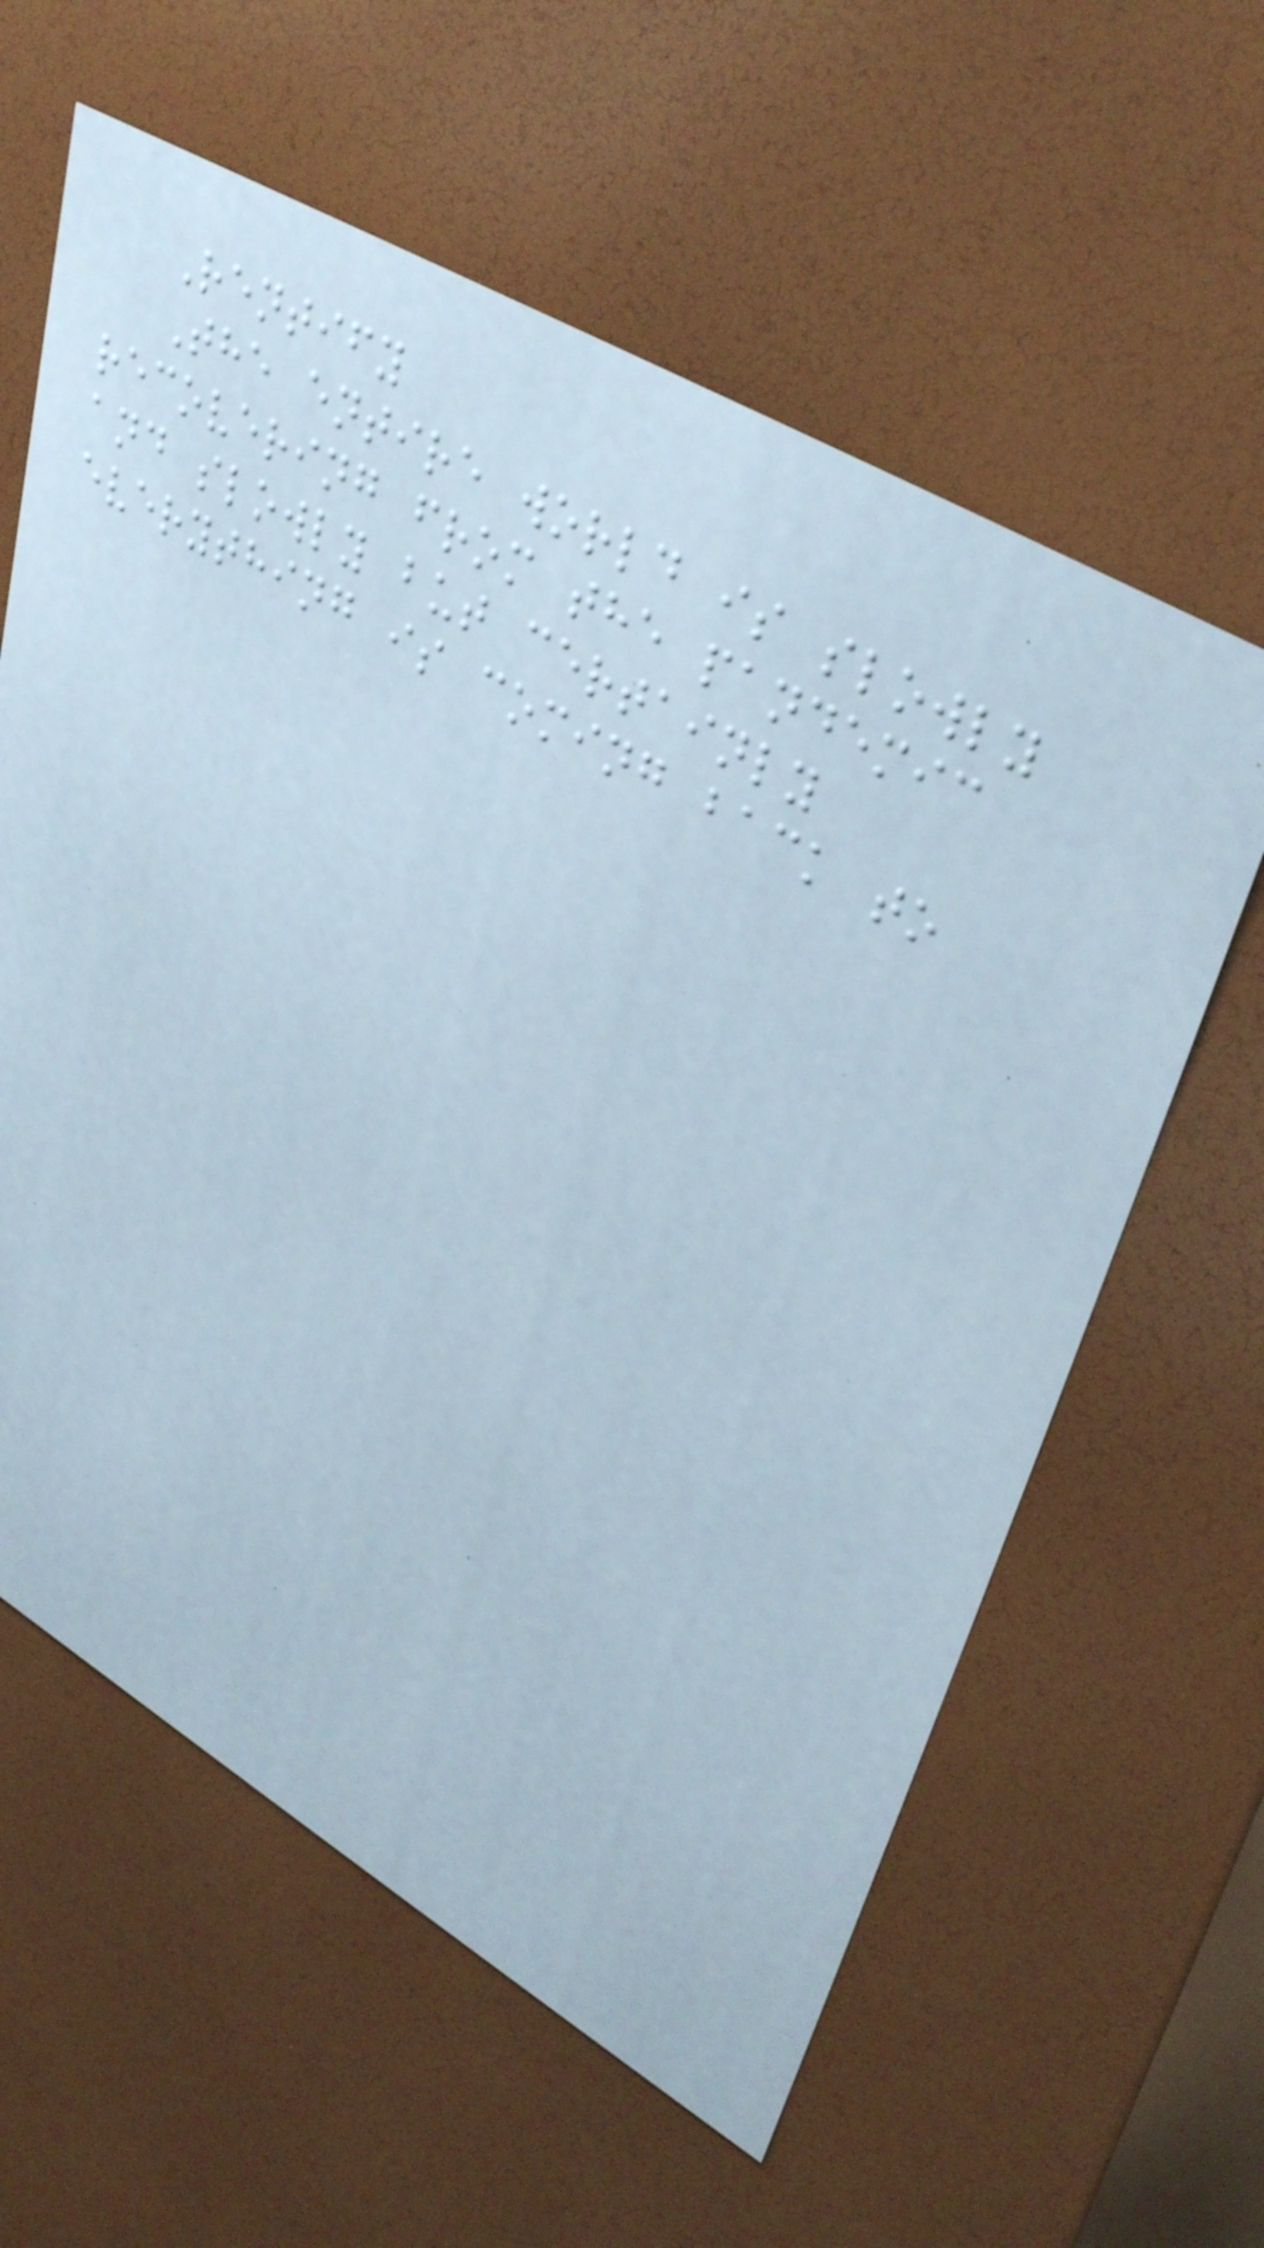Rentify
The entire world is slowly
recovering from the pandemic
and slowly but certainly
everything is coming back to
